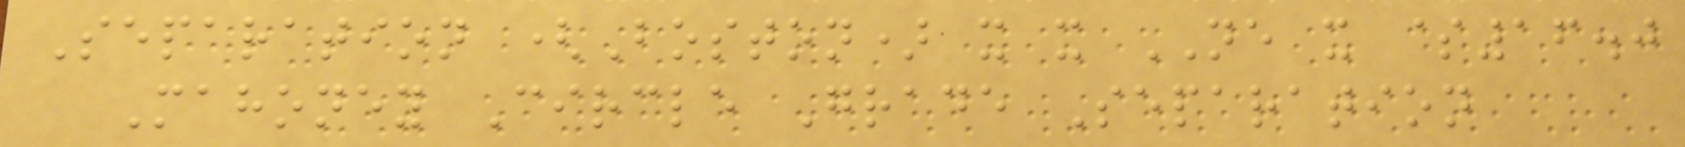Separation (Boston) x x NE x $16.0
Mahoney Circle Grade Separation
